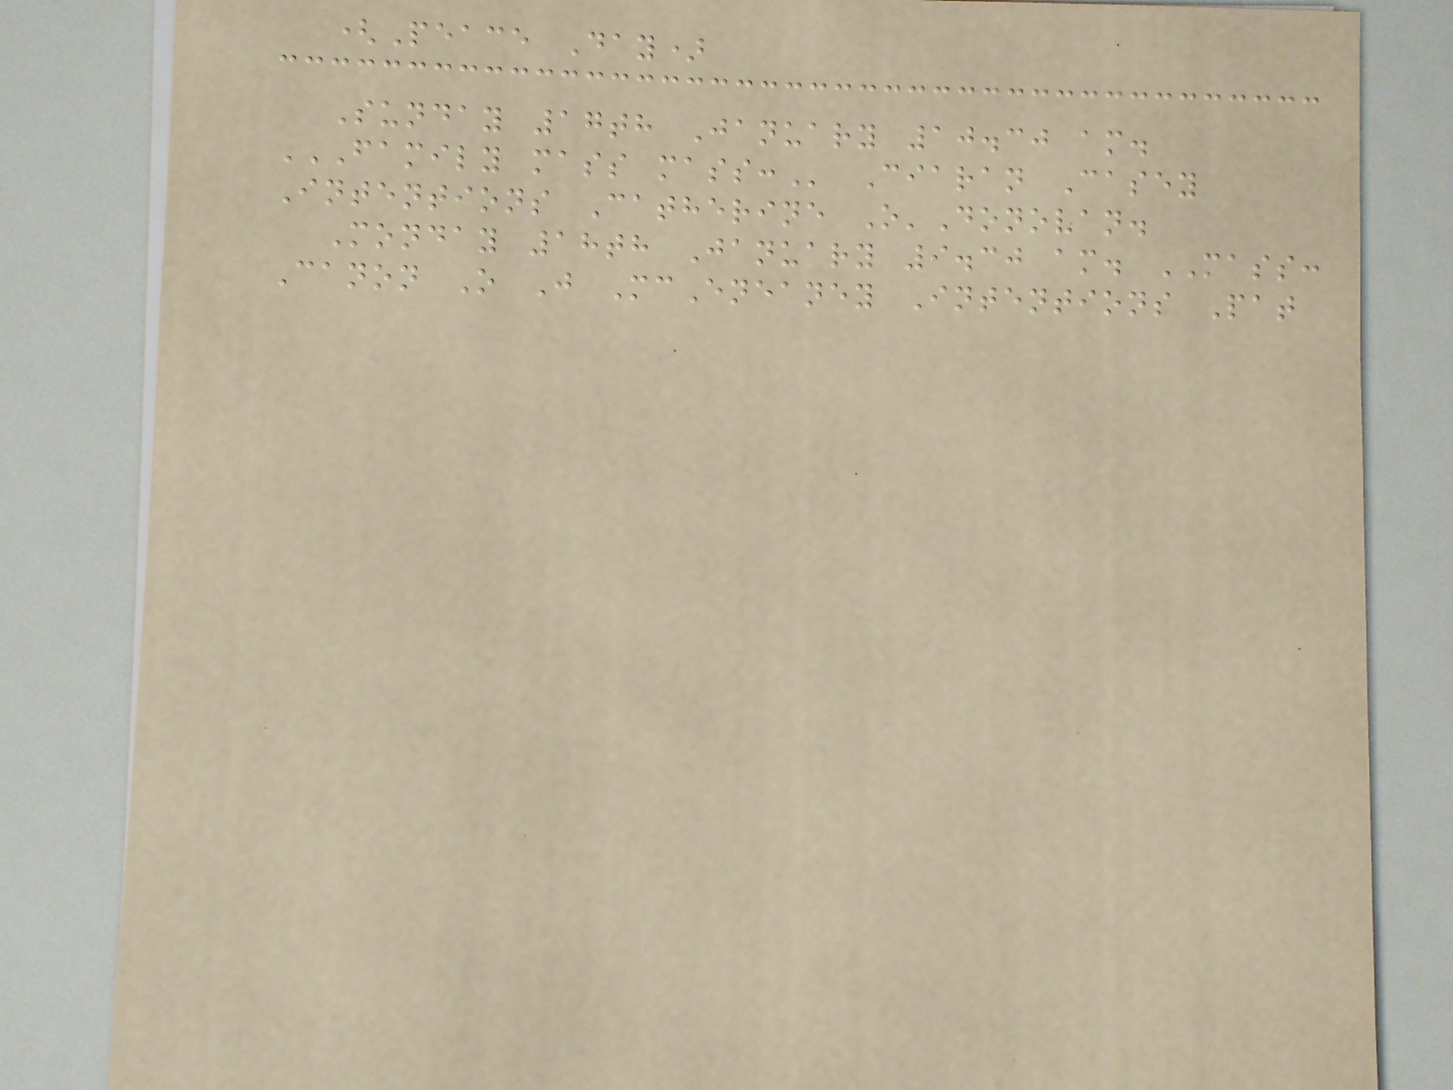(Peace Day)
Sunday 17th January 10.30 am.
FAMILY MASS MASS: Ciaran Casey
Intentions Catherine O'Donovan.
Monday 18th January 9.30 am. MASS:
Canon O J McEneaney Intentions Pat
